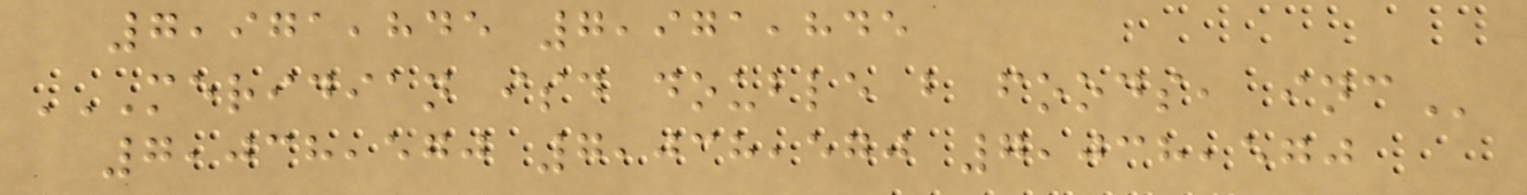7,971,845 7,971,845
MERIDIAN ISD DOUBLE B FOODS, INC
7,038,570 7,038,570 7,038,570
